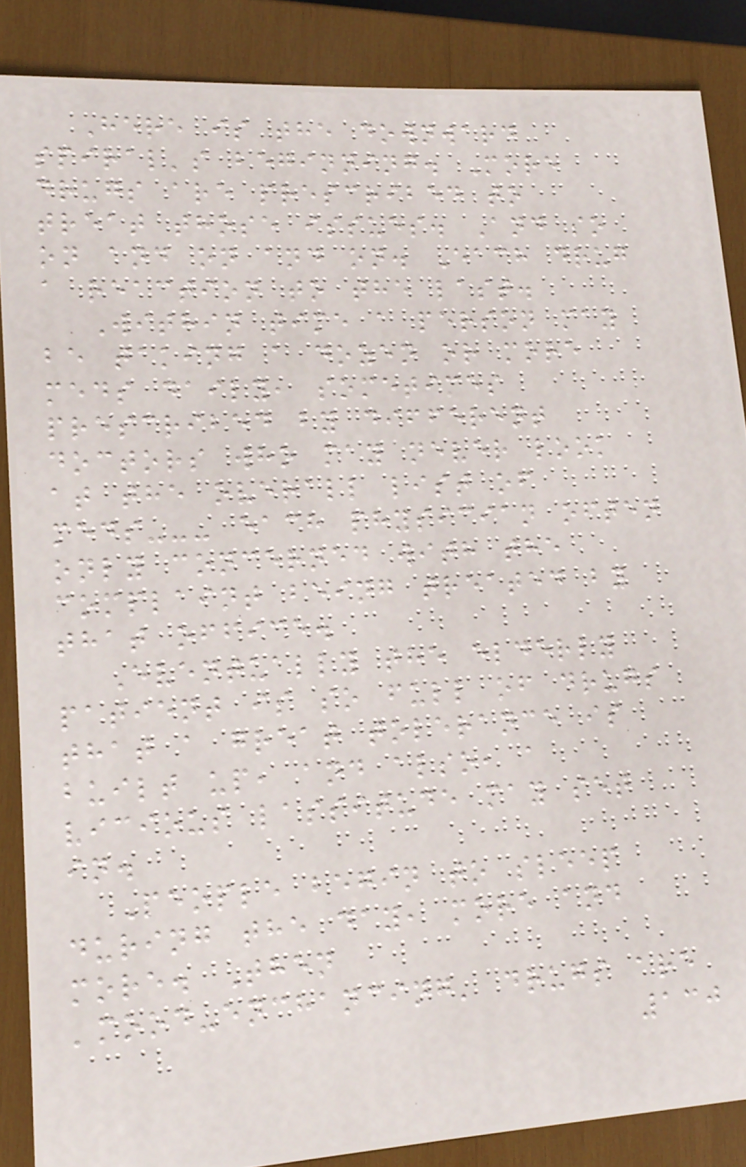Here is the downward
spiral's beginning. More
drugs are prescribed to
treat those issues. And so
on and on and on. Each drug
a reaction to the last.
Within time a person may
be taking a dozen or more
meds daily, sometimes
prescribed by different
doctors who may never look
at the overall list of
meds--- each physician often
only concerned with the
complaint being treated by
that office.
Eventually the elderly
patient is so full of drugs
that a great tolerance is
built up, and also, a
vicious lassitude may set
in.
People begin to sleep
during the day, more and
more. Then
'mood-enchancing' drugs are
130
